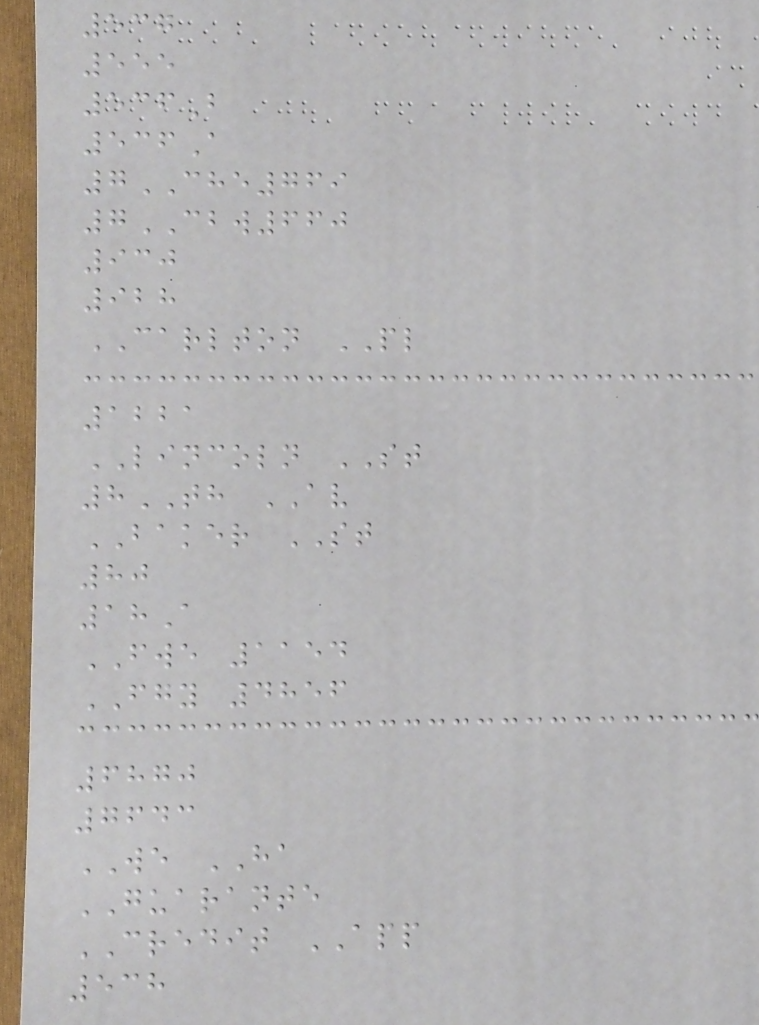537
555
536B
536A
7CHE769
7CBW660
930
928
CARLTON PL
1221
LINCOLN ST
8TH AV
BAKER ST
80
18A
FWE 1154
FGY 4856
6870
7643
WE HA
GUARANTE
CREDIT APP
538
